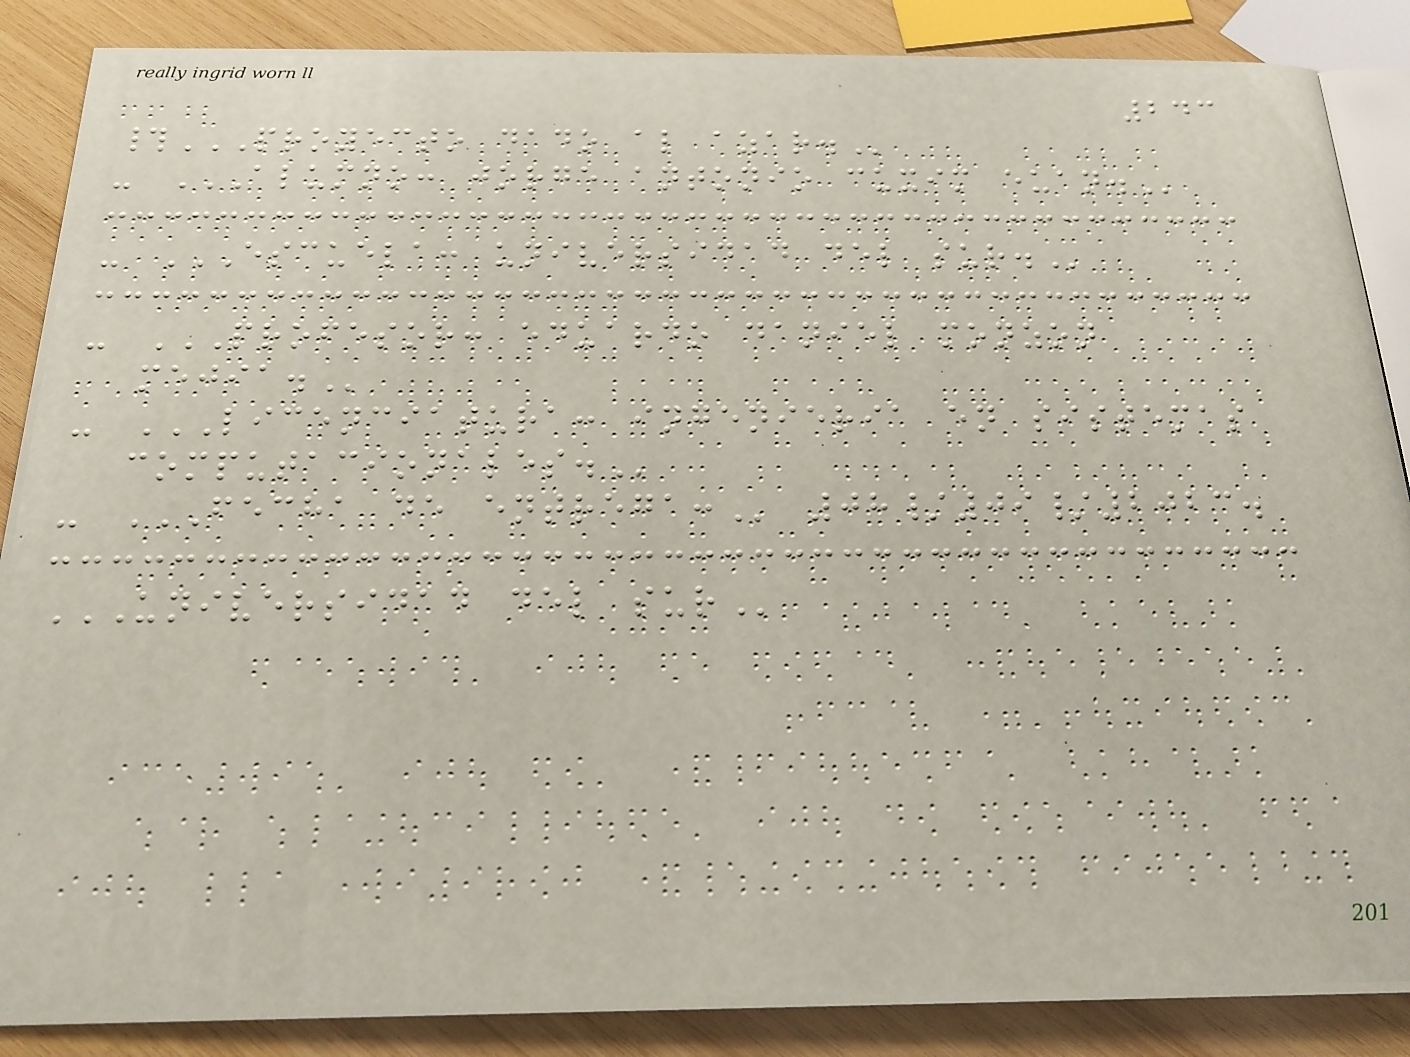243
#PROYECTO DADO AL AZAR.
- ALUMNO: JORGE ANTONIO CUXIM EUAN.
- ESCUELA: UNIVERSIDAD DEL SUR.
- PROFESOR: EDUARDO DANIEL MONZON
MEJIA.
- LICENCIATURA: INGENIERIA EN SISTEMAS
COMPUTACIONALES.
- FECHA DE ENTREGA: 08/09/2023.
UNIVERSIDAD DEL SUR
